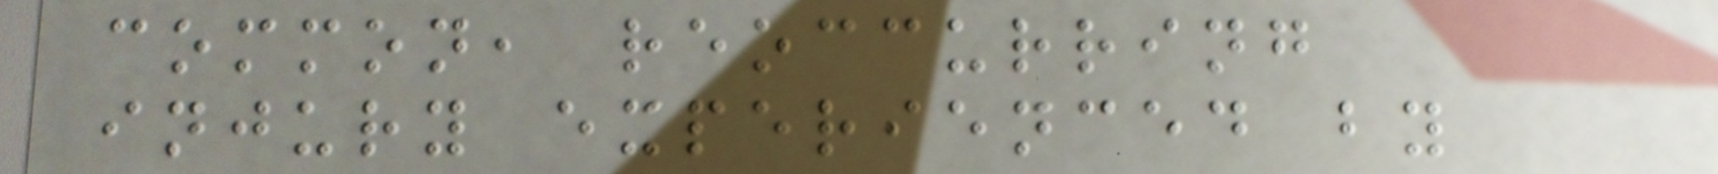common, reoccurring
injury experienced by
